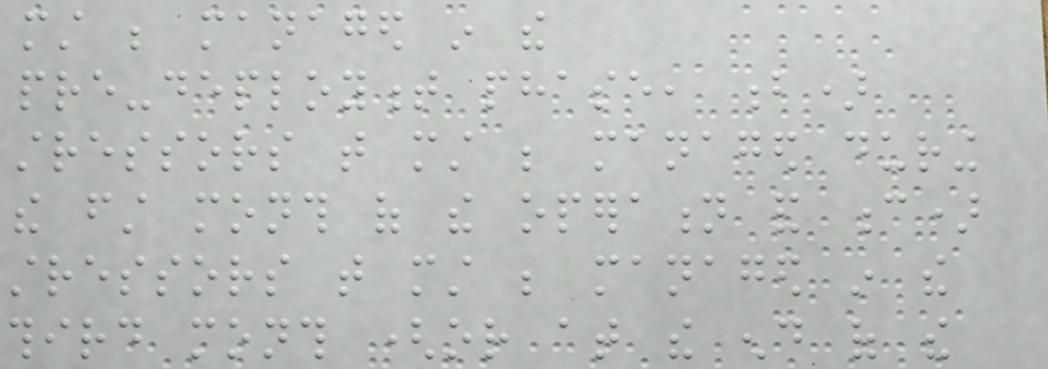must be managed in the
pre-deployment phase, b)
stressors that must be managed during
the first month of the operation and c)
stressors that must be managed in the
third month (or at the end of the
